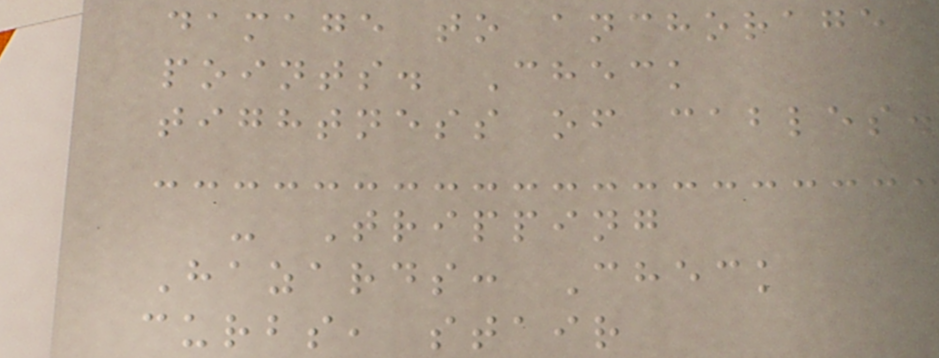damage to anchorage
points. Check
tightness of cables.
- Tripping
Hazards: Check
curbs, stair
